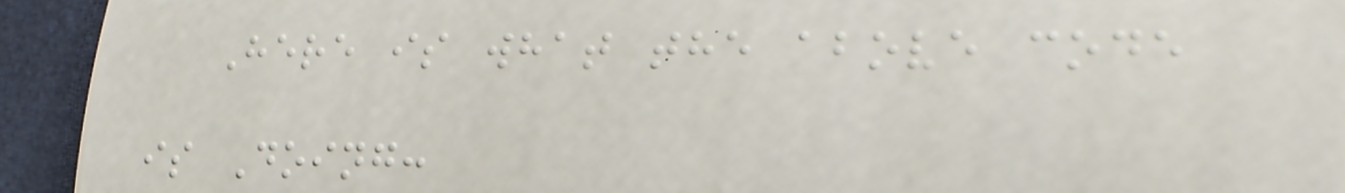Here is what the above code
is Doing:
